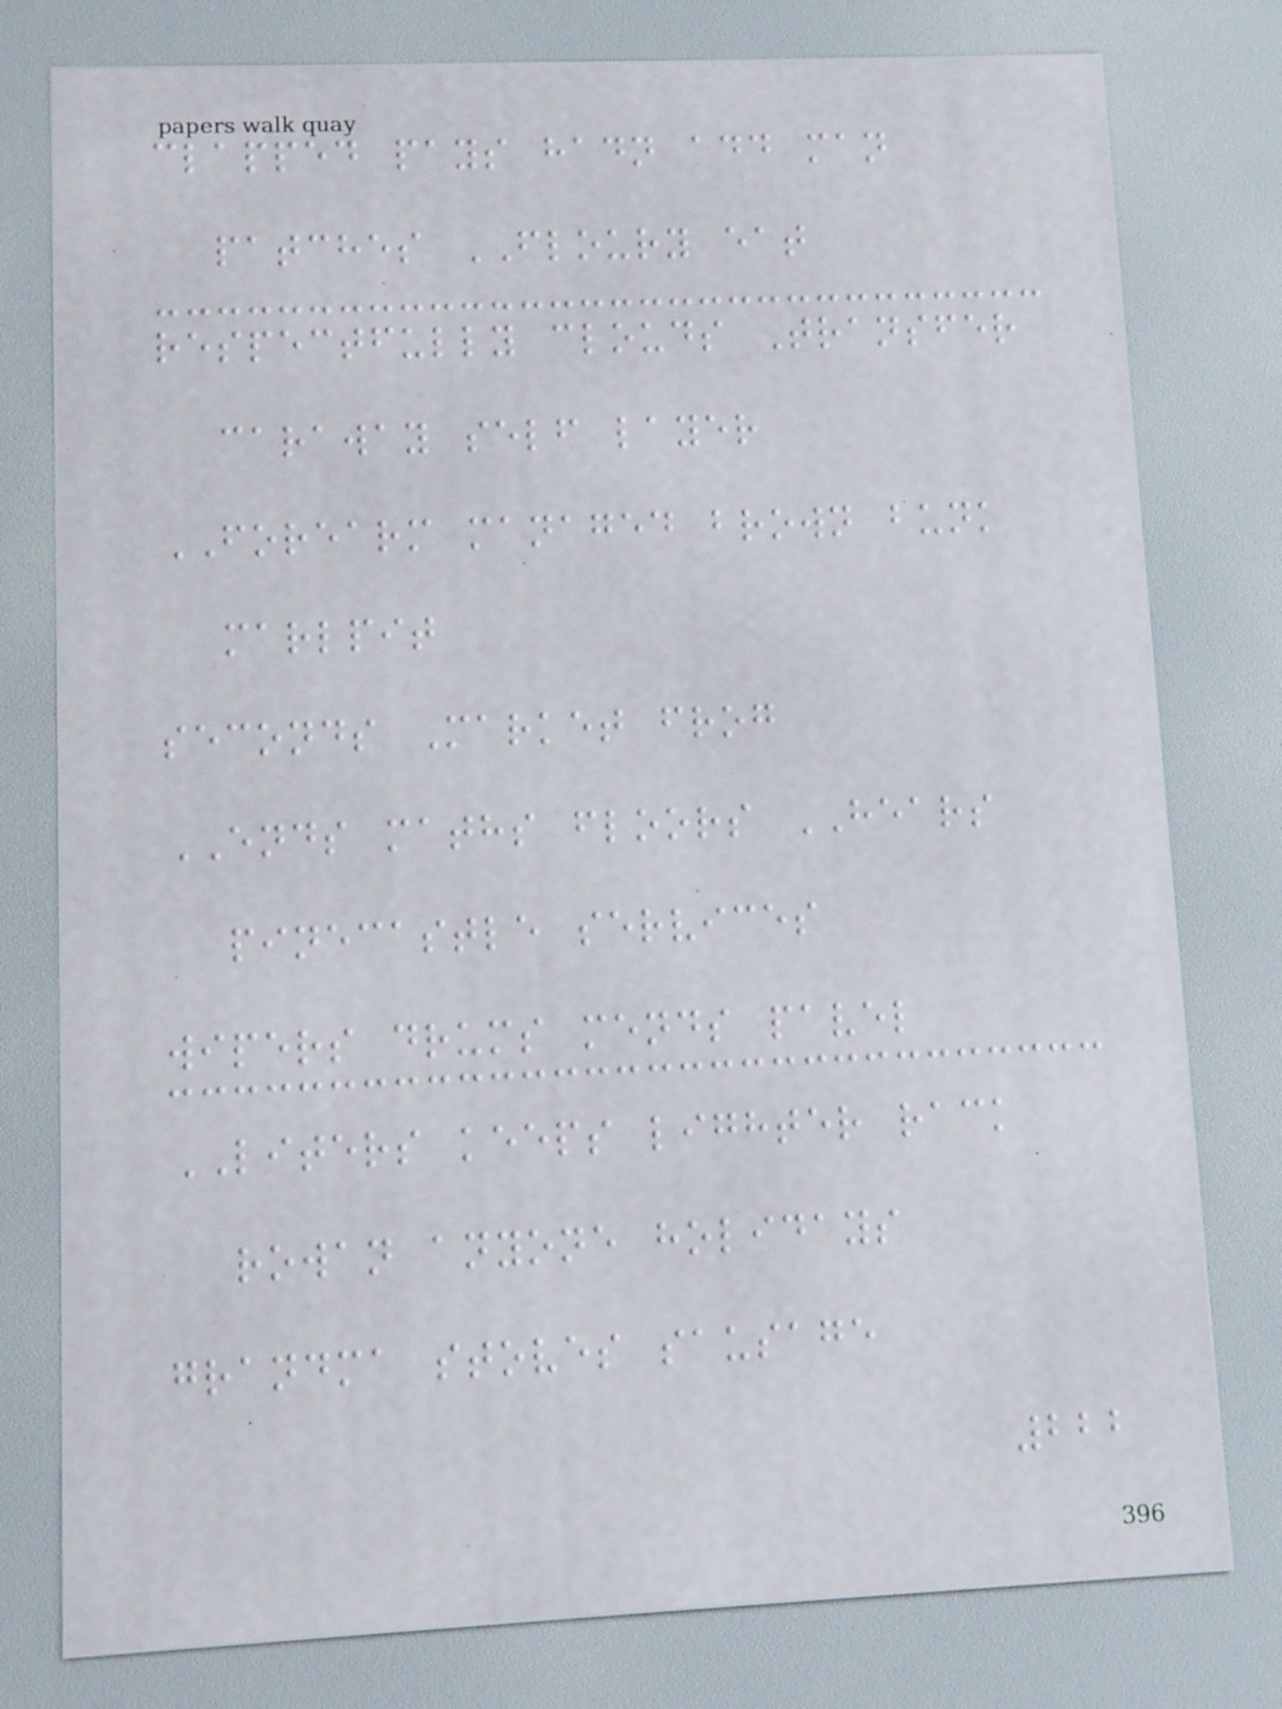clapped pays hadn add man
patches FLOURY eat
respectfully clouds Transfer
caraway self layer
FOREARM managed brown bunk
marlpit
seconds Market frog
ENDS maths floors HEARS
pinecastle services
wipers drums mends pavel
LITERS keeps lighter rack
rowan anyone holidays
grandma stoves sausage
222
